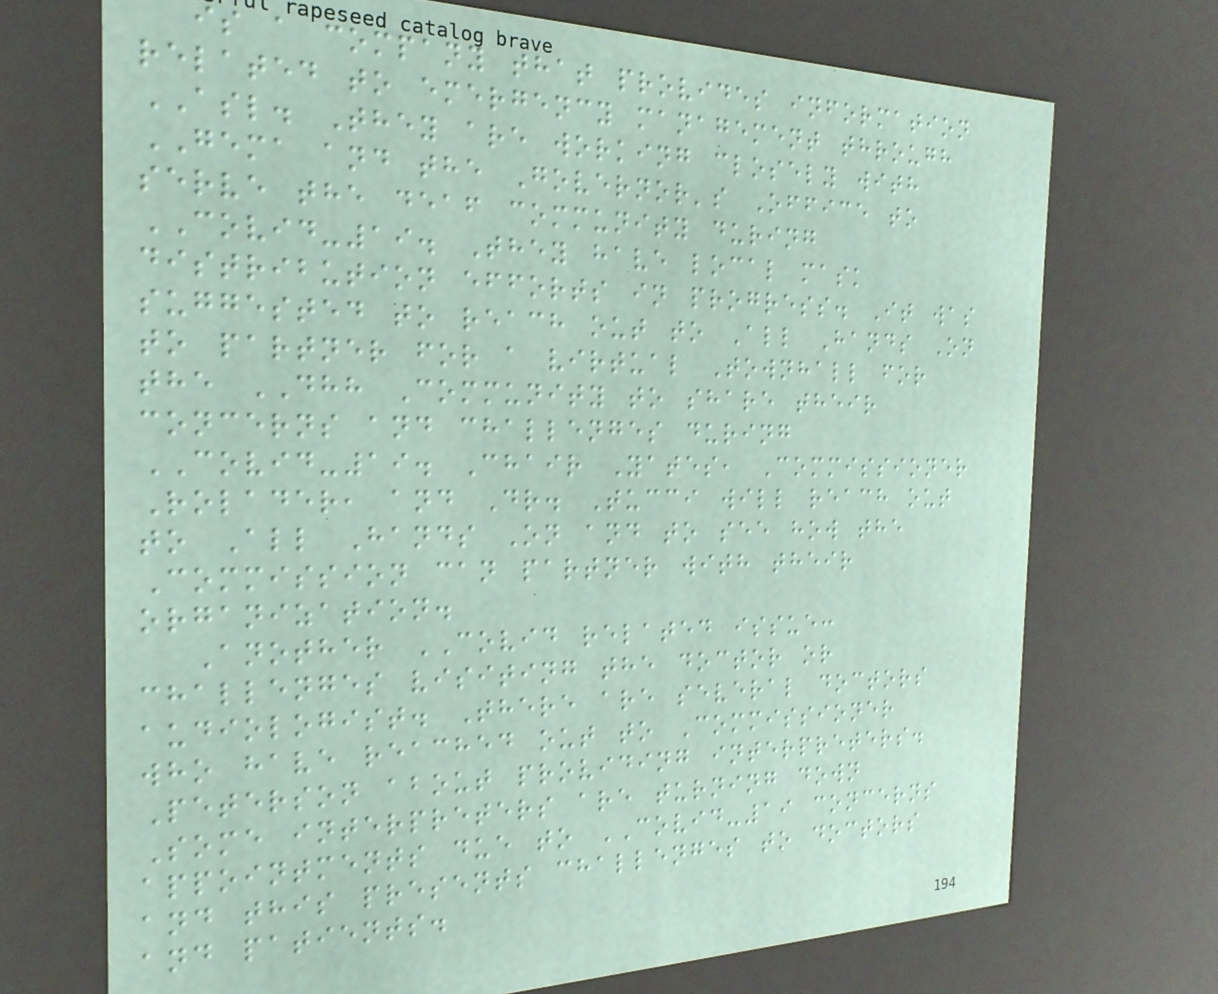is a company that provides information
related to emergency management through
ASL. They are working closely with
GEMA and the Governor's Office to
serve the deaf community during
COVID-19. They have local mask
distribution efforts in progress. It was
suggested to reach out to All Hands On
to partner for a virtual Townhall for
the DHH Community to share their
concerns and challenges during
COVID-19. Chair Yates, Commissioner
Rolader, and Dr. Tucci will reach out
to All Hands On and to see how the
Commission can partner with their
organization.
Another COVID related issue:
challenges visiting the doctor or
audiologist. There are several doctors
who have reached out to Commissioner
Peterson about providing interpreters.
Some interpreters are turning down
appointments due to COVID-19 concerns
and this presents challenges to doctors
and patients.
